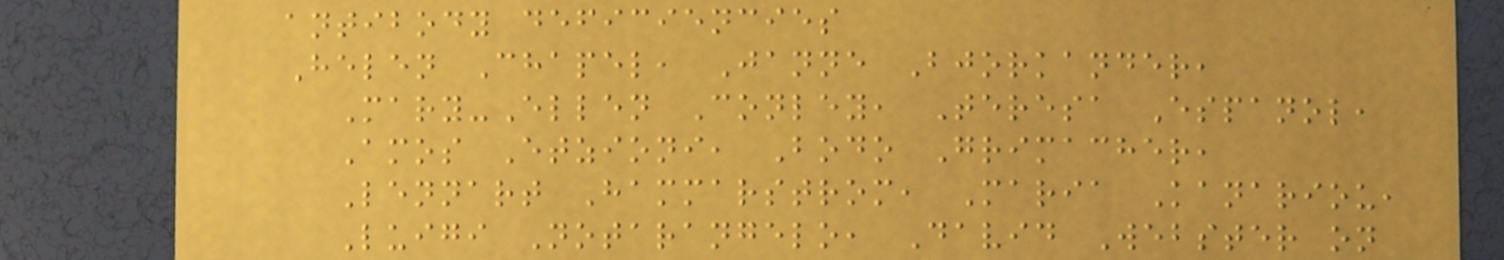antibody deficiencies
Helen Chapel, Janne Bjorkander,
Mary-Ellen Conley, Teresa Espanol,
Amos Etzioni, Bodo Grimacher,
Lennart Hammarstrom, Maria Kanariou,
Luigi Notarangelo, David Webster on
